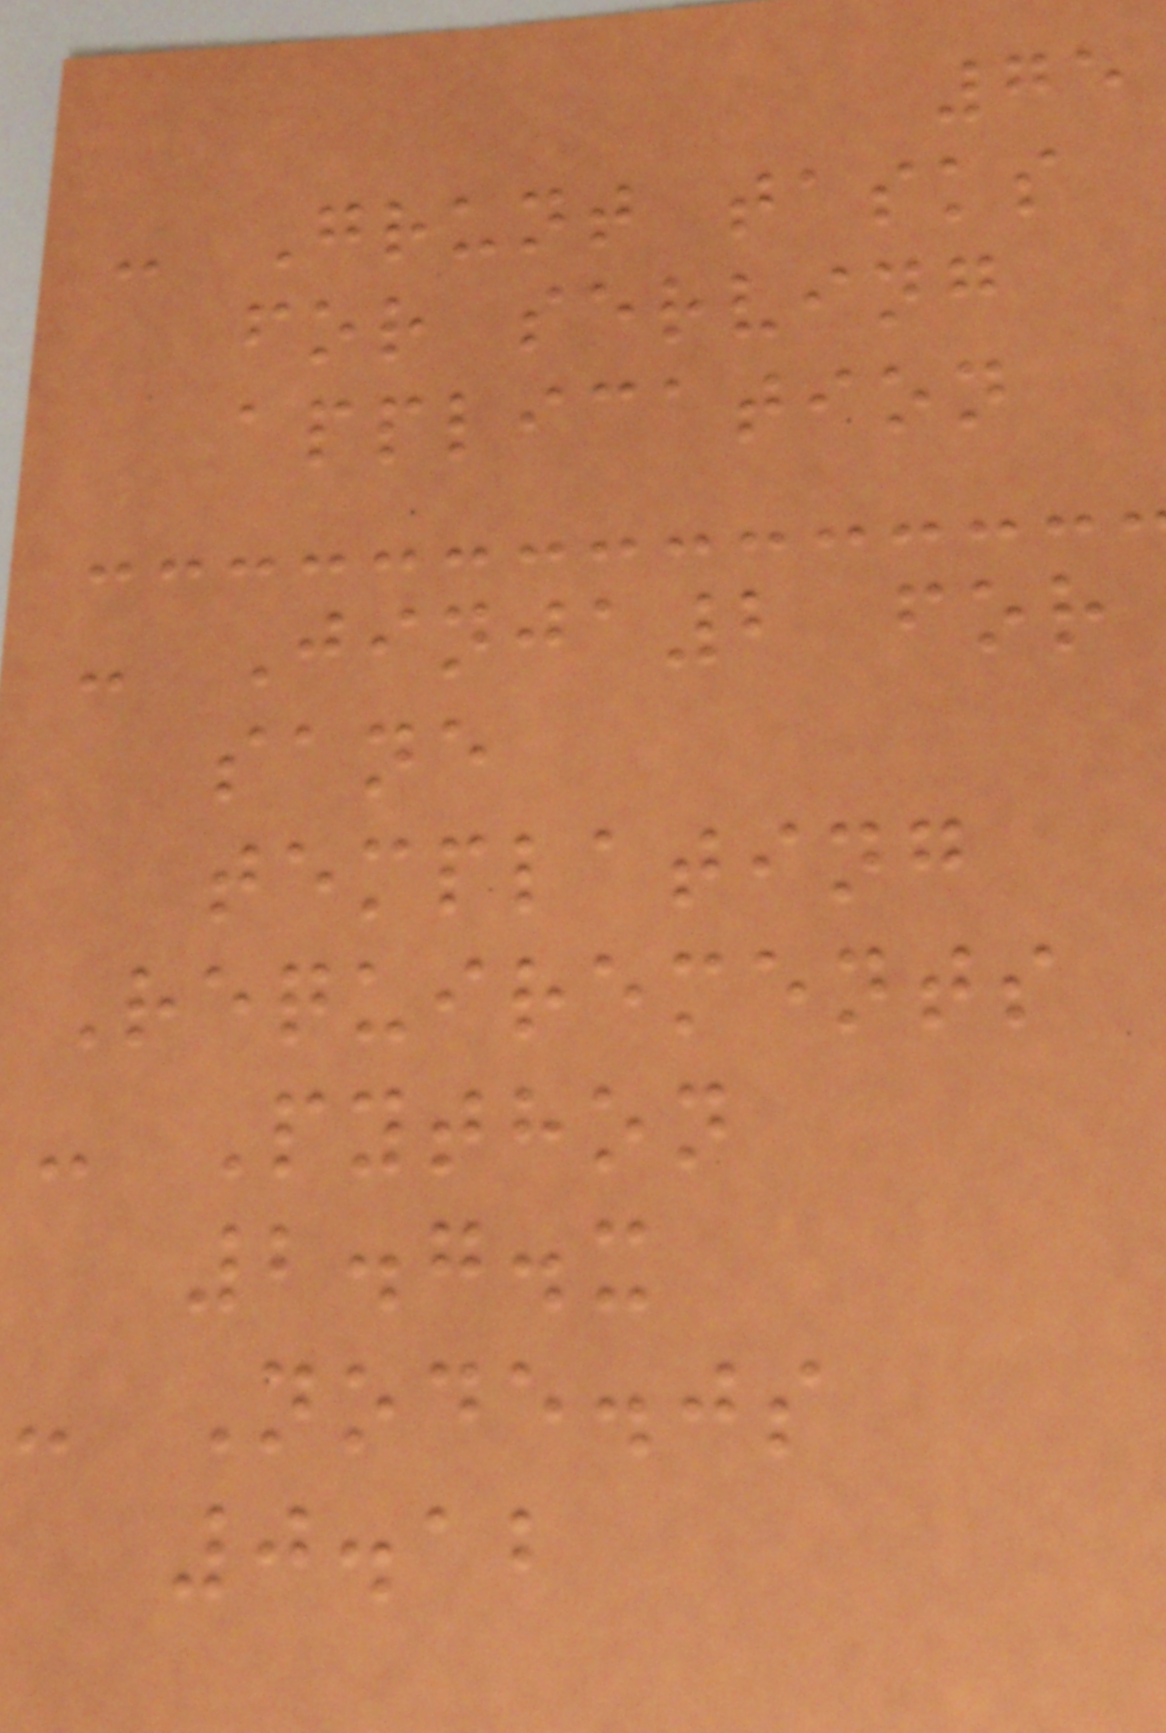75
- Grunt tasks
for serving
application
- Jinja2 for
sane
templating
Requirements
- Python
2.7.x
- Node.js
0.12
